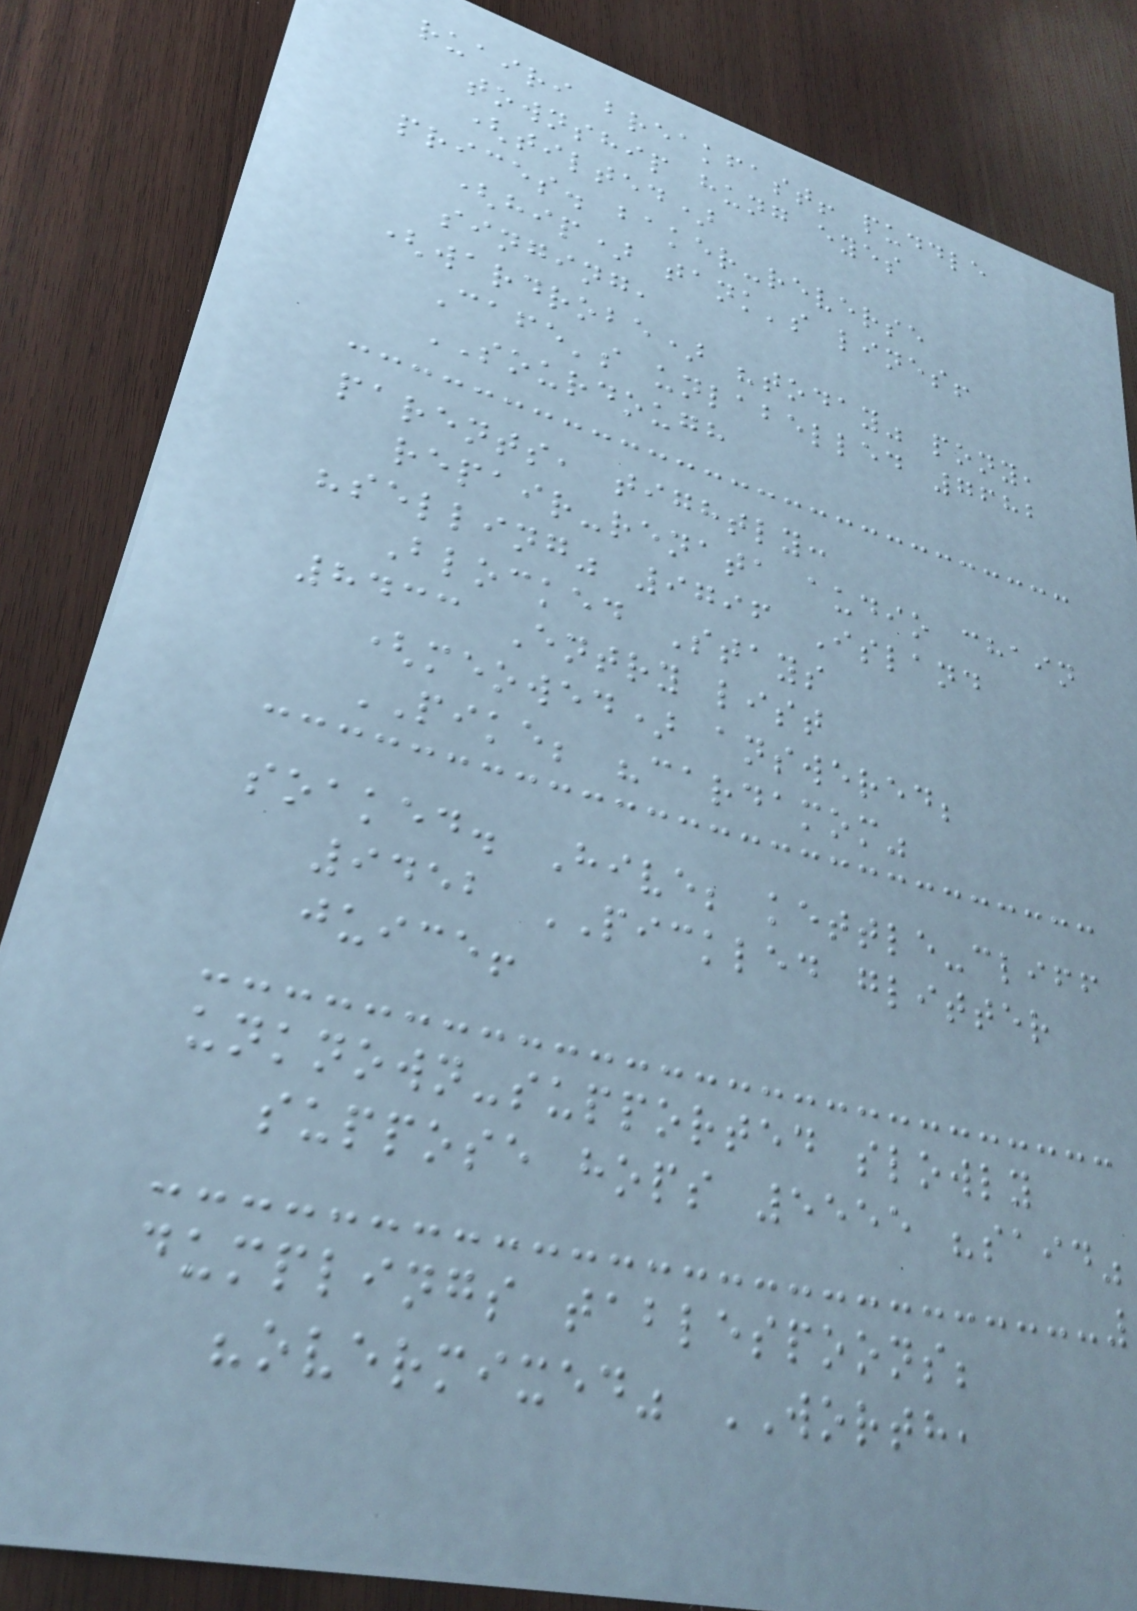ruairi breakfast! puddle
township hung eyes
(tilted)
prices. baker-reverse
(hip) tank's lines!
singing,
(wardrobe) "today" pony,
Cafe's unlabelled 7682
SOURDOUGH
parents, tightly:
repair-renata audio chain
"selling" 9796 Island
Blocked Stays
8433 Entry list
(meowed) answered;
PIKE; "cardamom"
soaked. Hive; kettle-cliff
9452 PICKLED glitter
juice!
unknown-supported slowly
suppose hops 5555 "said"
dumplings tablespoons;
"overmixed" WORTH,
